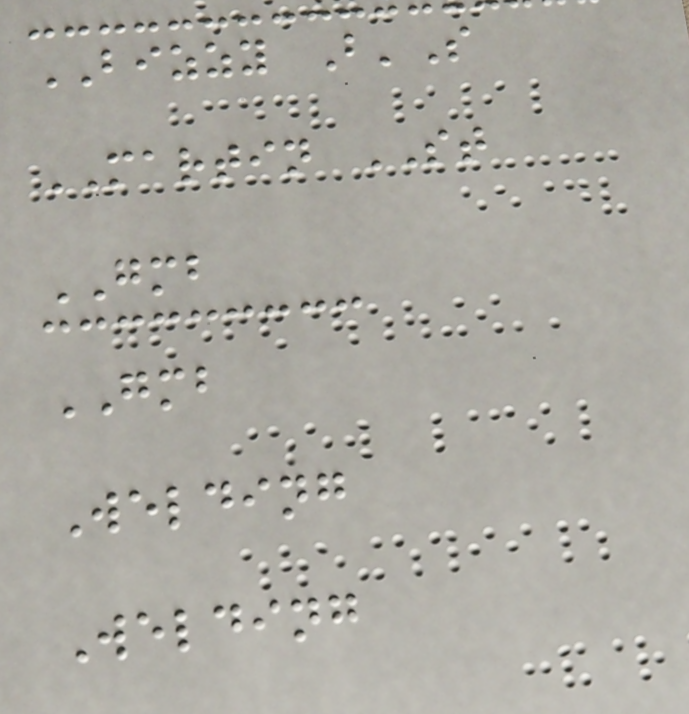BIZZY B'S
MARTIN ST
GMB
GMB
Welding
Welding
